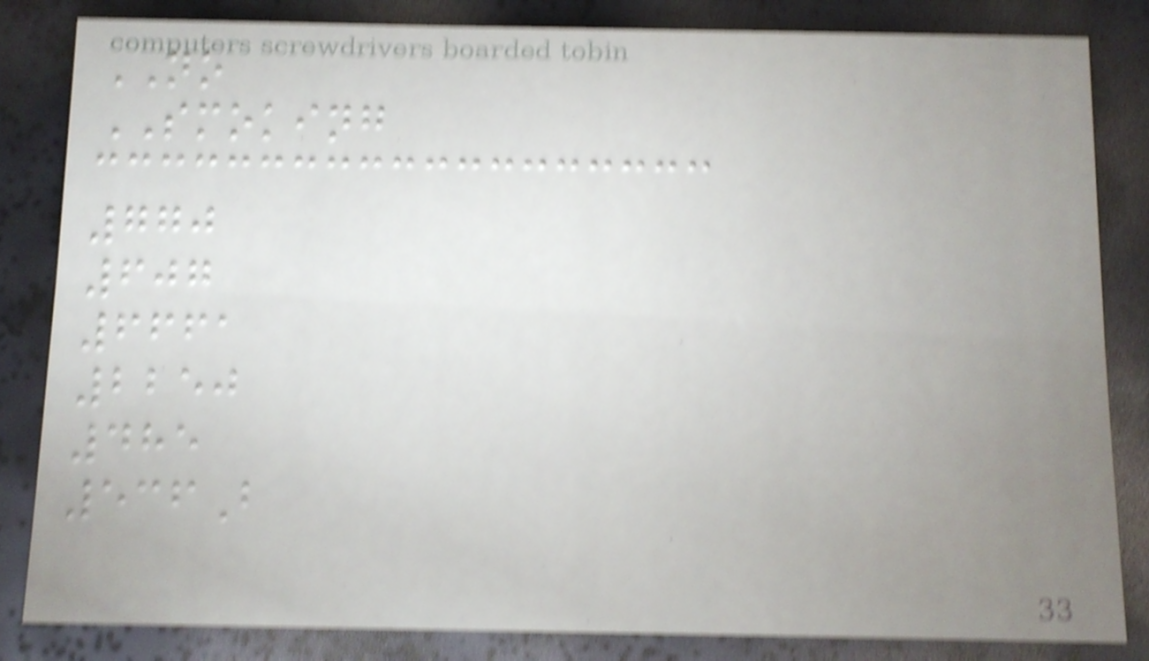NO
SMOKING
770
607
6661
2250
485
536B
